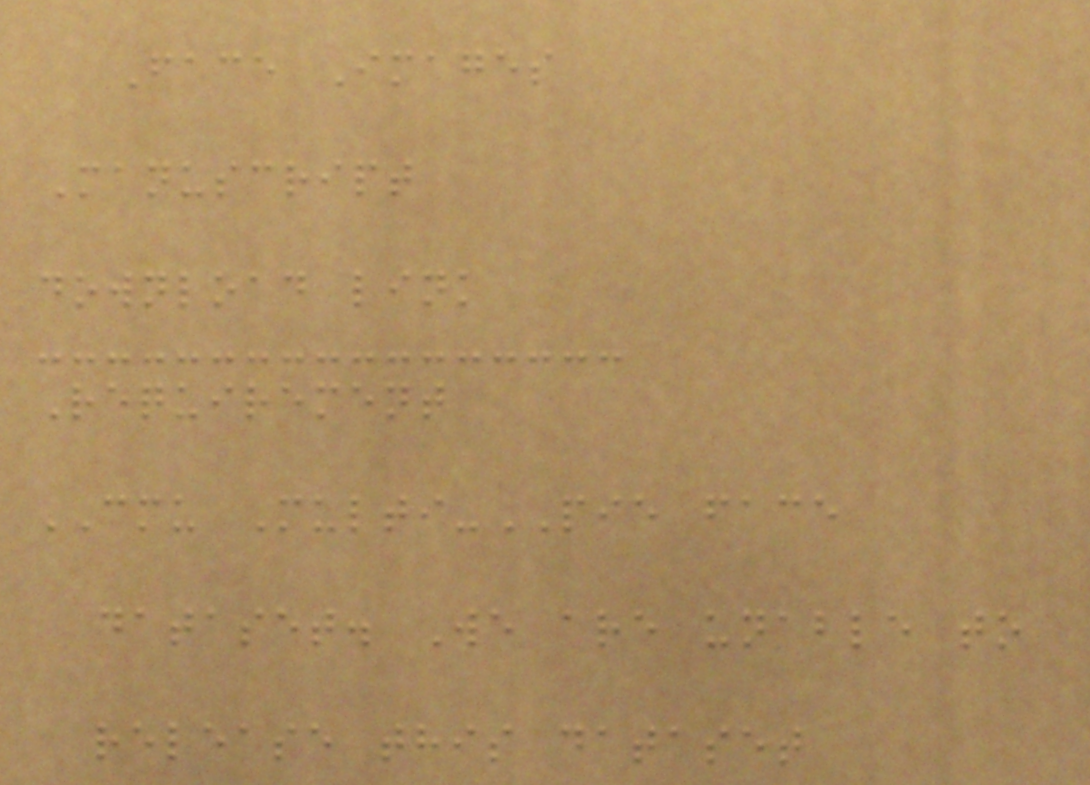Face Images
Manuscript
download link
Requirement
CMU Multi-PIE face
dataset. We are unable to
release this dataset
